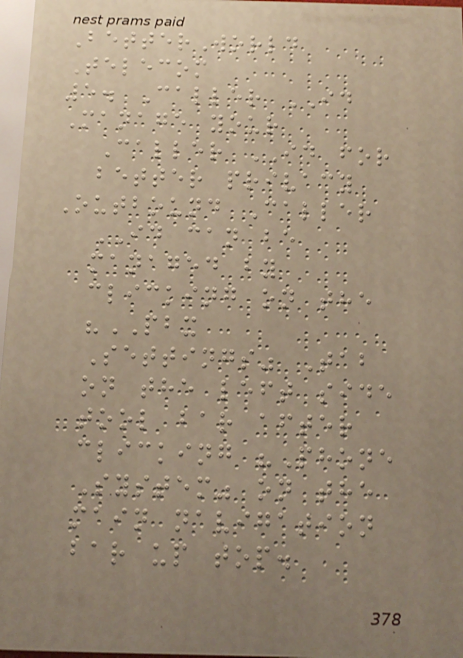BetterWorld
Telecom
5. Caller ID
Manage your
Caller ID for
better privacy
Outbound Caller
ID can be
managed by
clicking on the
"PBX
Settings" Tab
on the left side
tool bar after
clicking "Phone
System" on the
main navigation
bar up top.
